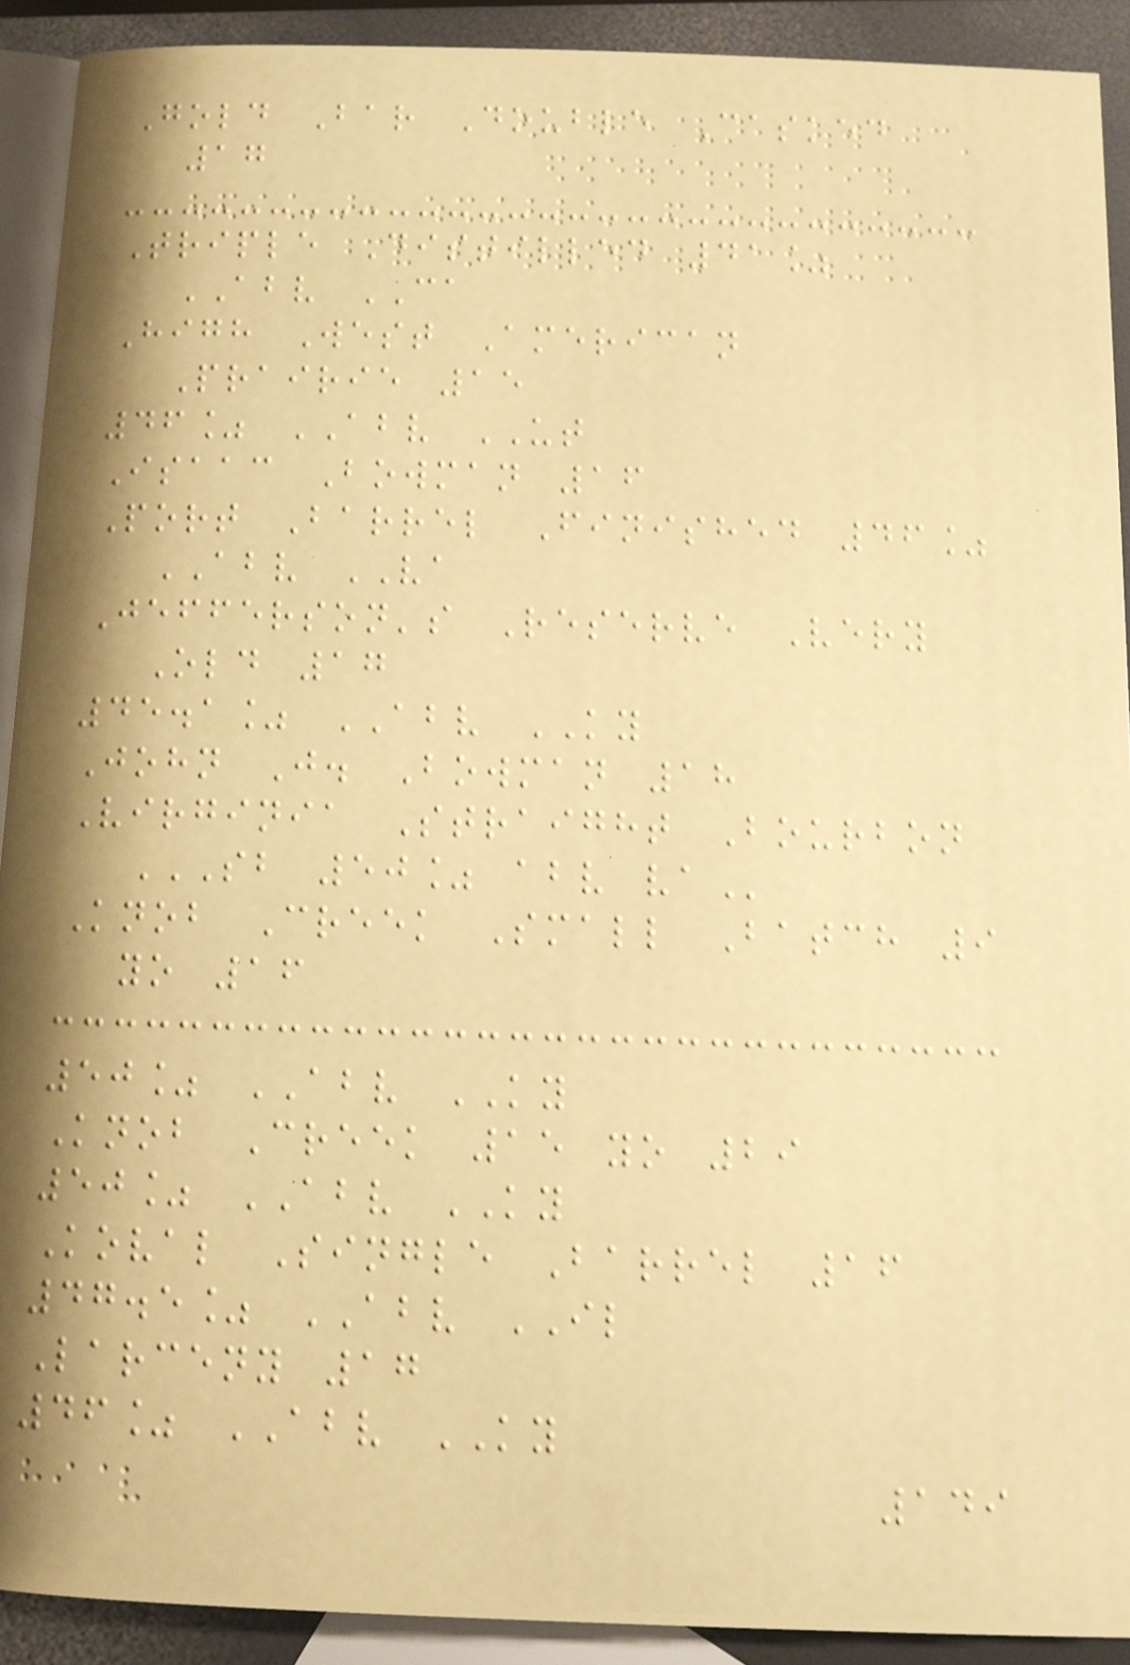Gold Bar Double Casked
17
Triple Distilled 41%
ABV CA
High West American
Prairie 15
46% ABV UT
Isaac Bowman 16
Port Barrel Finished 46%
ABV VA
Jefferson's Reserve Very
Old 17
45.1% ABV KY
John J. Bowman 18
Virginia Straight Bourbon
SB 50% ABV VA
Knob Creek Small Batch 9
yo 16
50% ABV KY
Knob Creek 15 yo 29
50% ABV KY
Koval Single Barrel 16
47.5% ABV IL
Larceny 17
46% ABV KY
149
